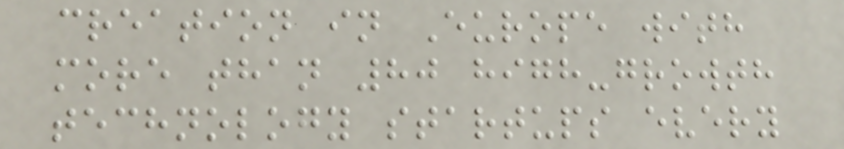creation in Europe with
more than 80 high-growth
technology startups every
